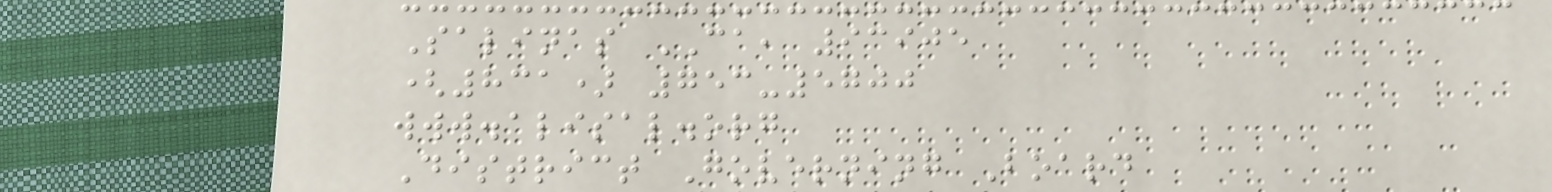Salinas CA, 93905
(831) 753-5700
www.alisal.org
District Governing Board
